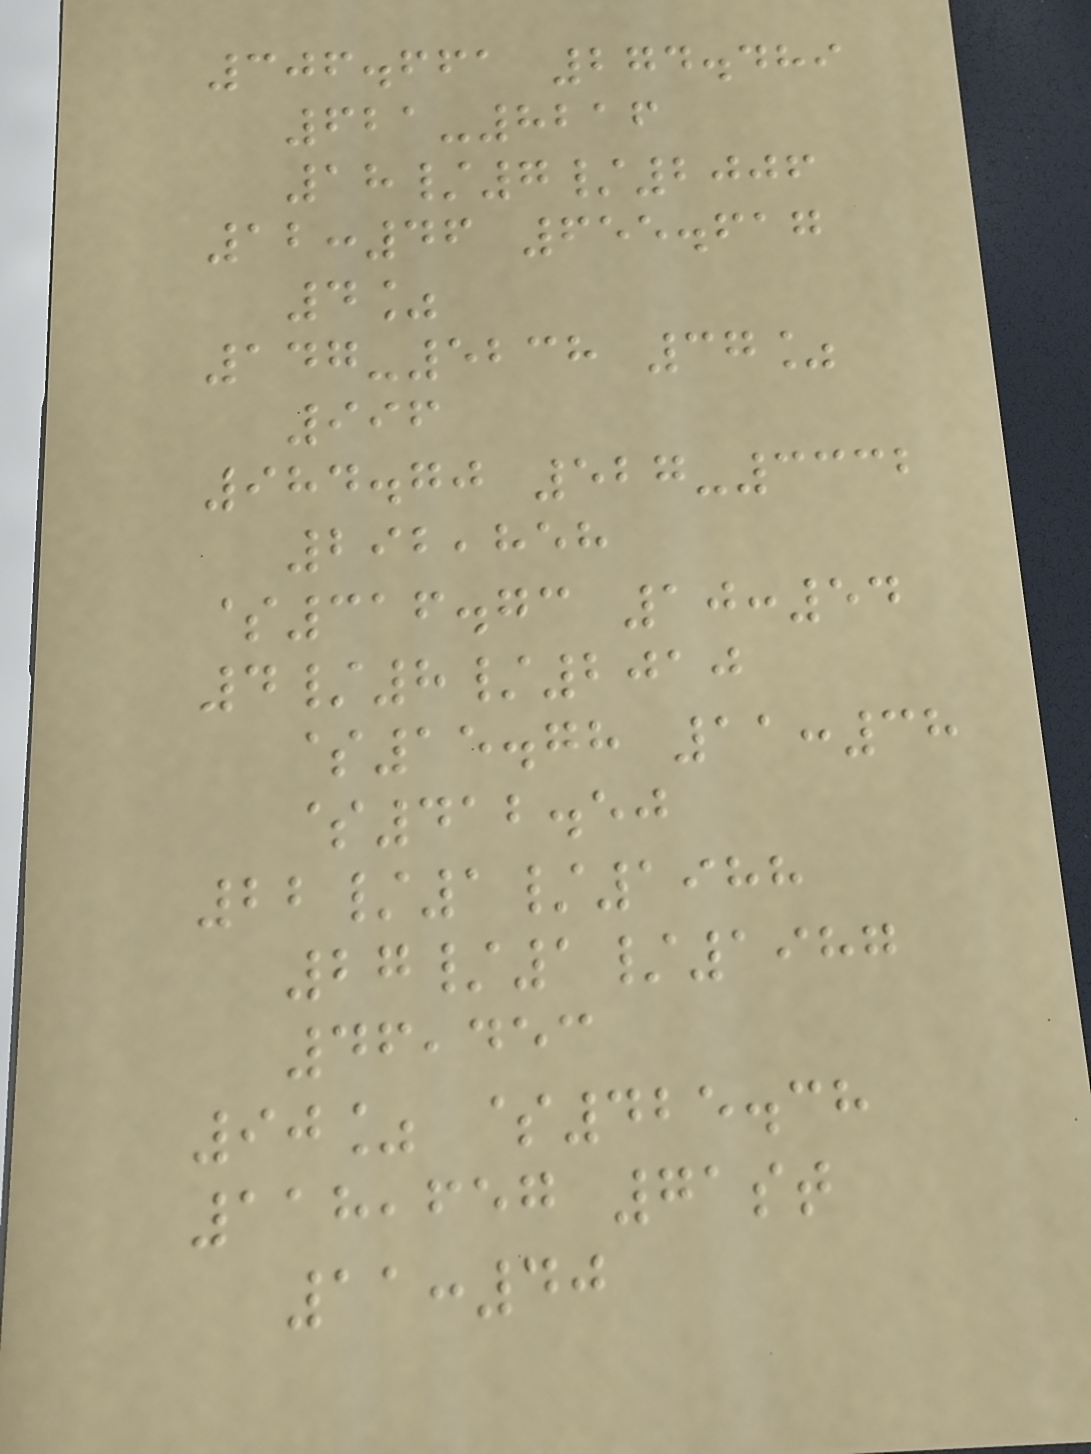306.661 274.489
621-8216
18/7/2006
12:46 655.617
4%
147-5238 37%
996
984.70 527-3332
292,858
$316.73 10:54
4/8/2010
$15.78 11:38
$412.50
22/1/1988
27/1/1987
46,453
90% $425.38
118,657 71st
11:40
